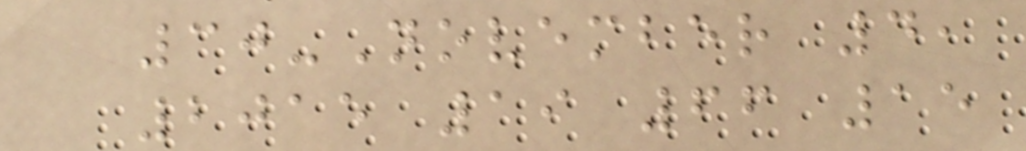30-November 4,
2015 19 66 15
